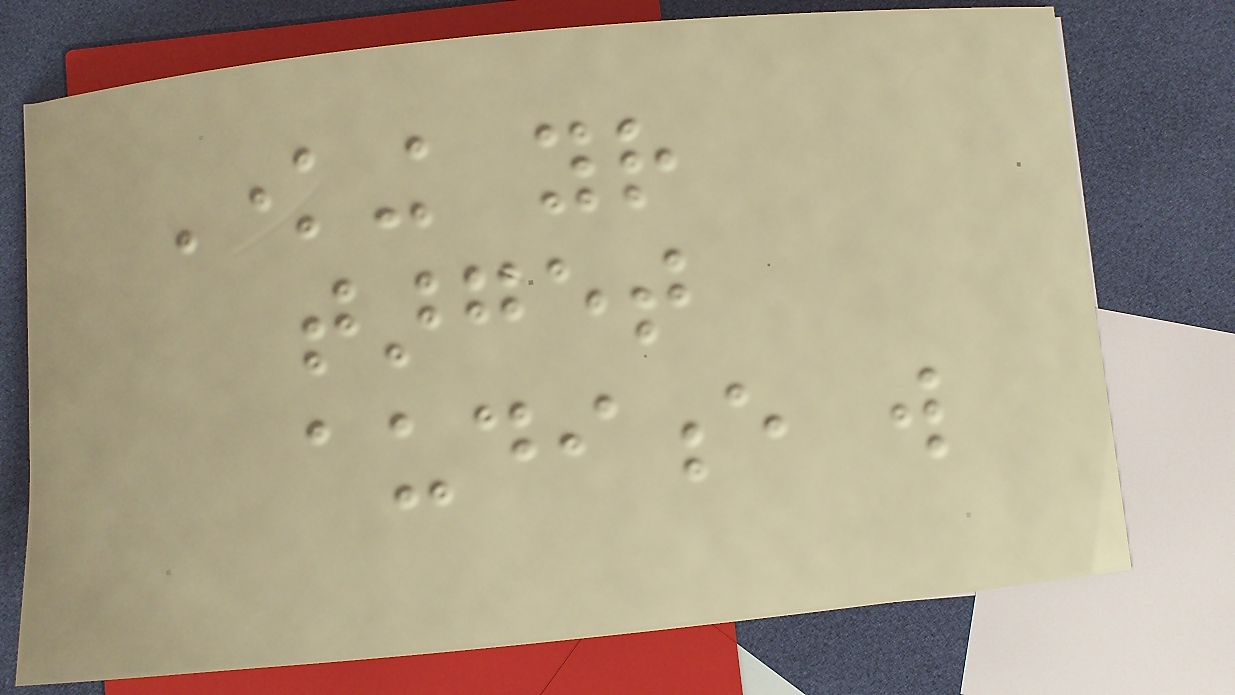Knowing your
target
audience will
